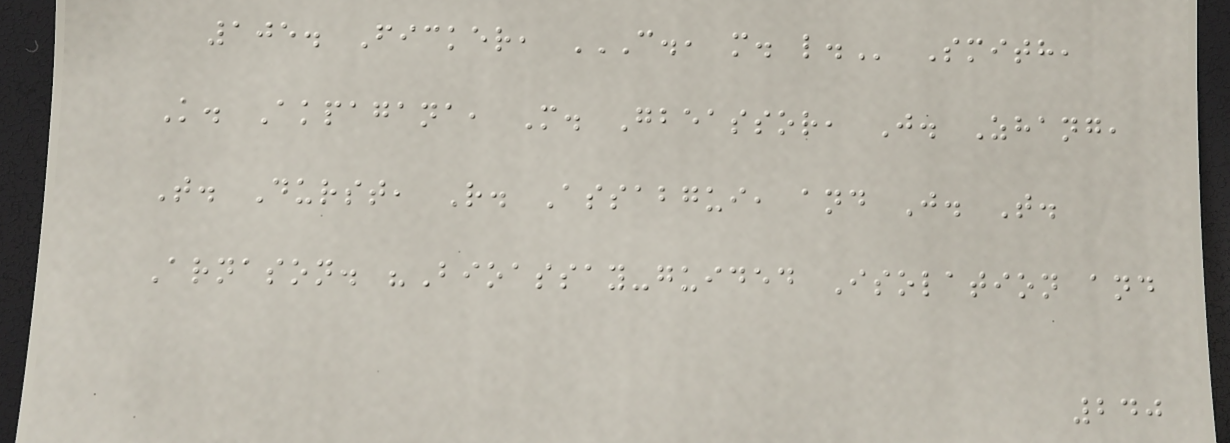105. Ficker, C., M. L. Smith,
K. Akpagana, M. Gbeassor, J. Zhang,
T. Durst, R. Assabgui, and J. T.
Arnason. "Bioassay-guided Isolation and
240
